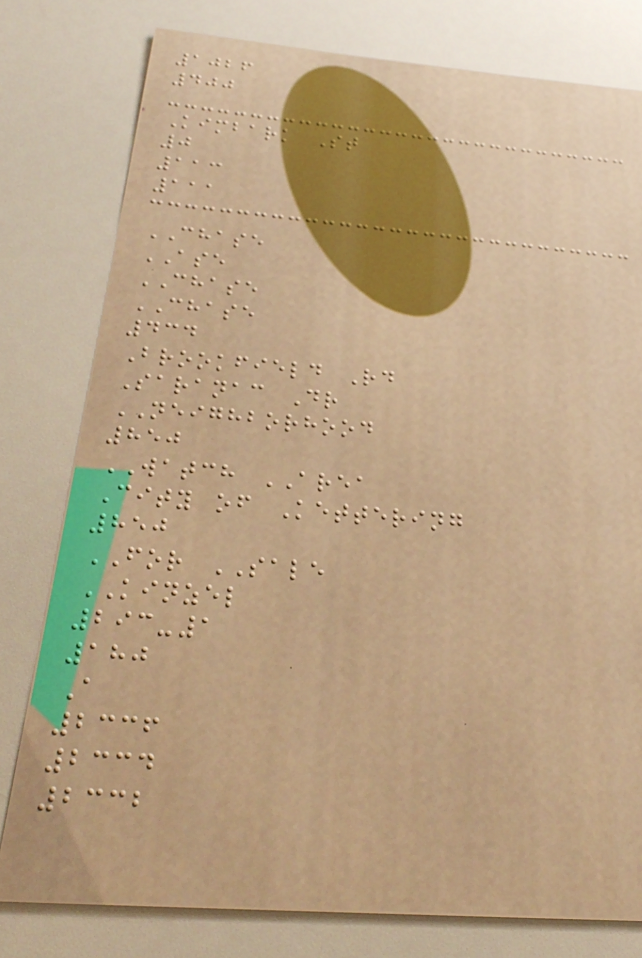1026
400
Kimbark St
0
113
111
CHASE
ASE
CHASE
CHASE
434
Brookfield Rd
Saranac Dr
NEIGHBORHOOD
850
WATCH AREA
City of Kettering
850
FOR SALE
KINZEL
293-1
180
A
2336
2334
2332
